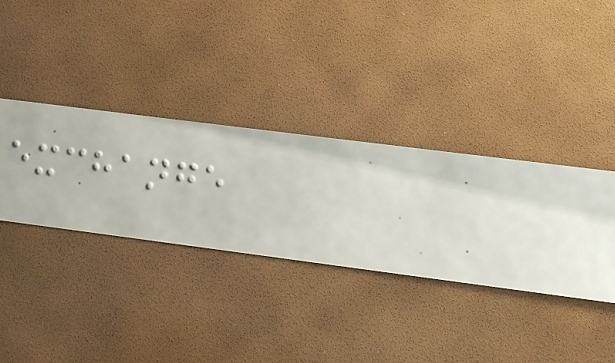exchange
